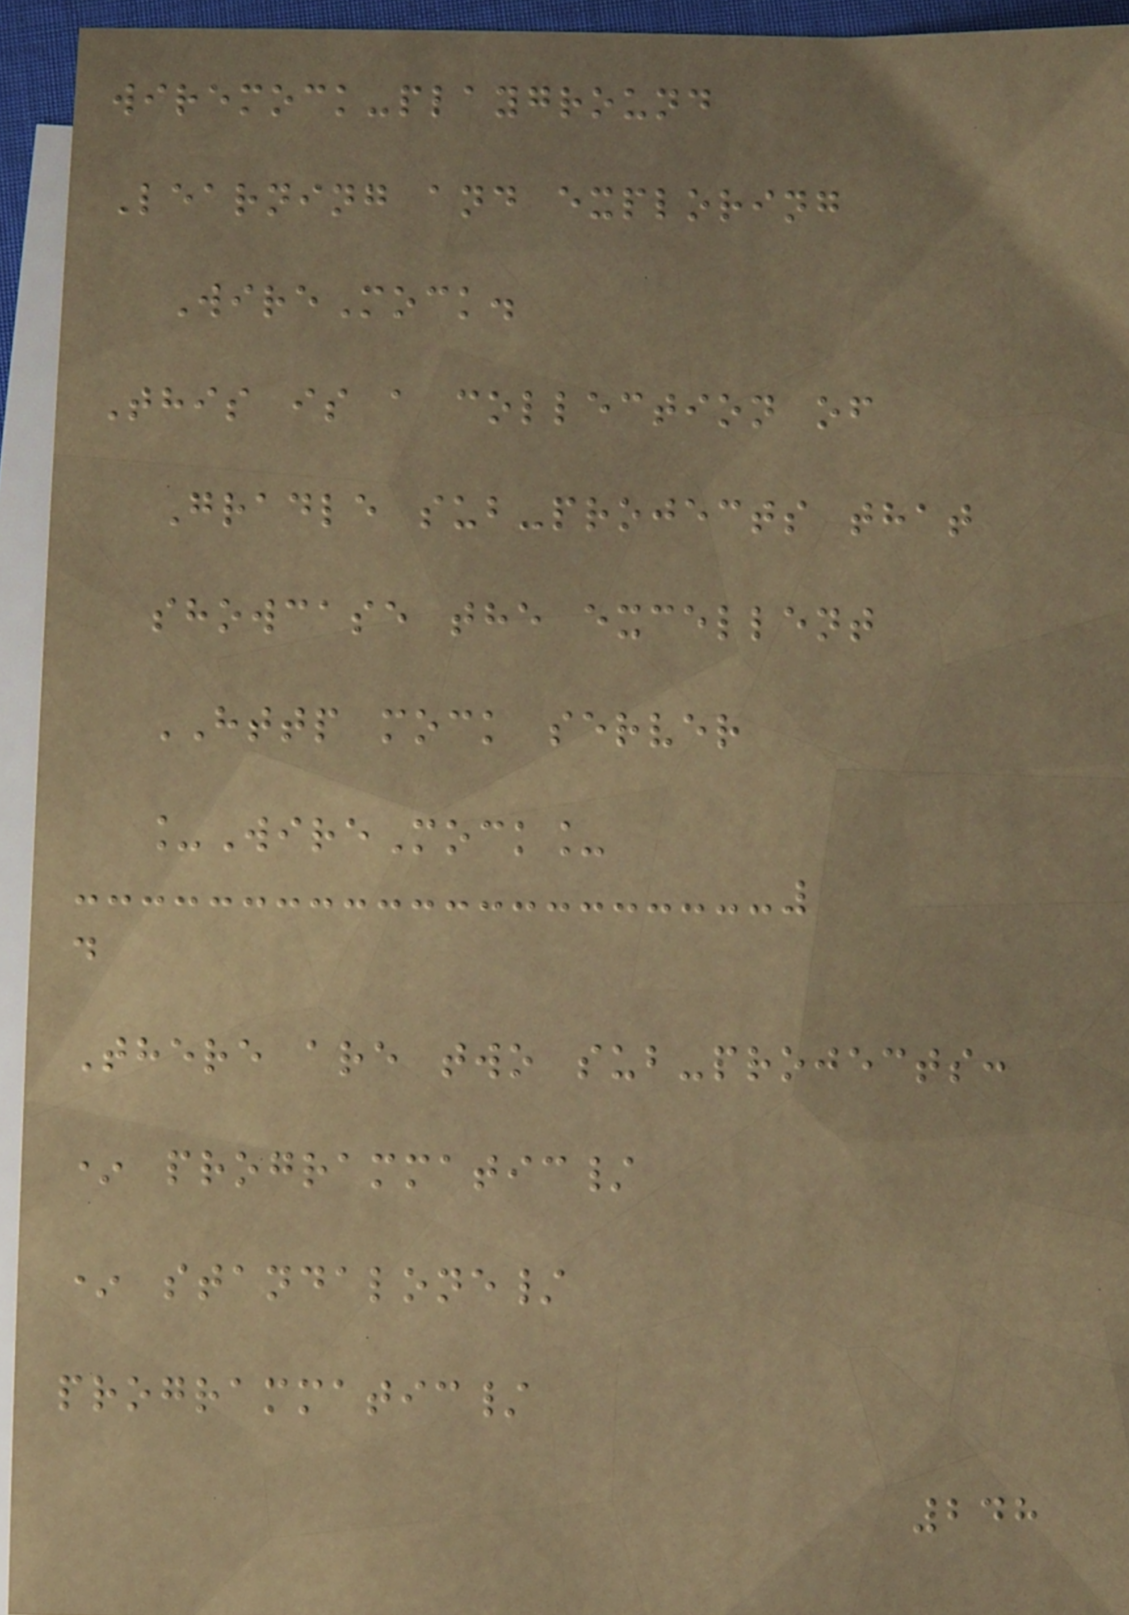wiremock-playground
Learning and exploring
WireMock.
This is a collection of
Gradle sub-projects that
showcase the excellent
HTTP mock server
_WireMock_
.
There are two sub-projects:
* programmatic/
* standalone/
programmatic/
248
